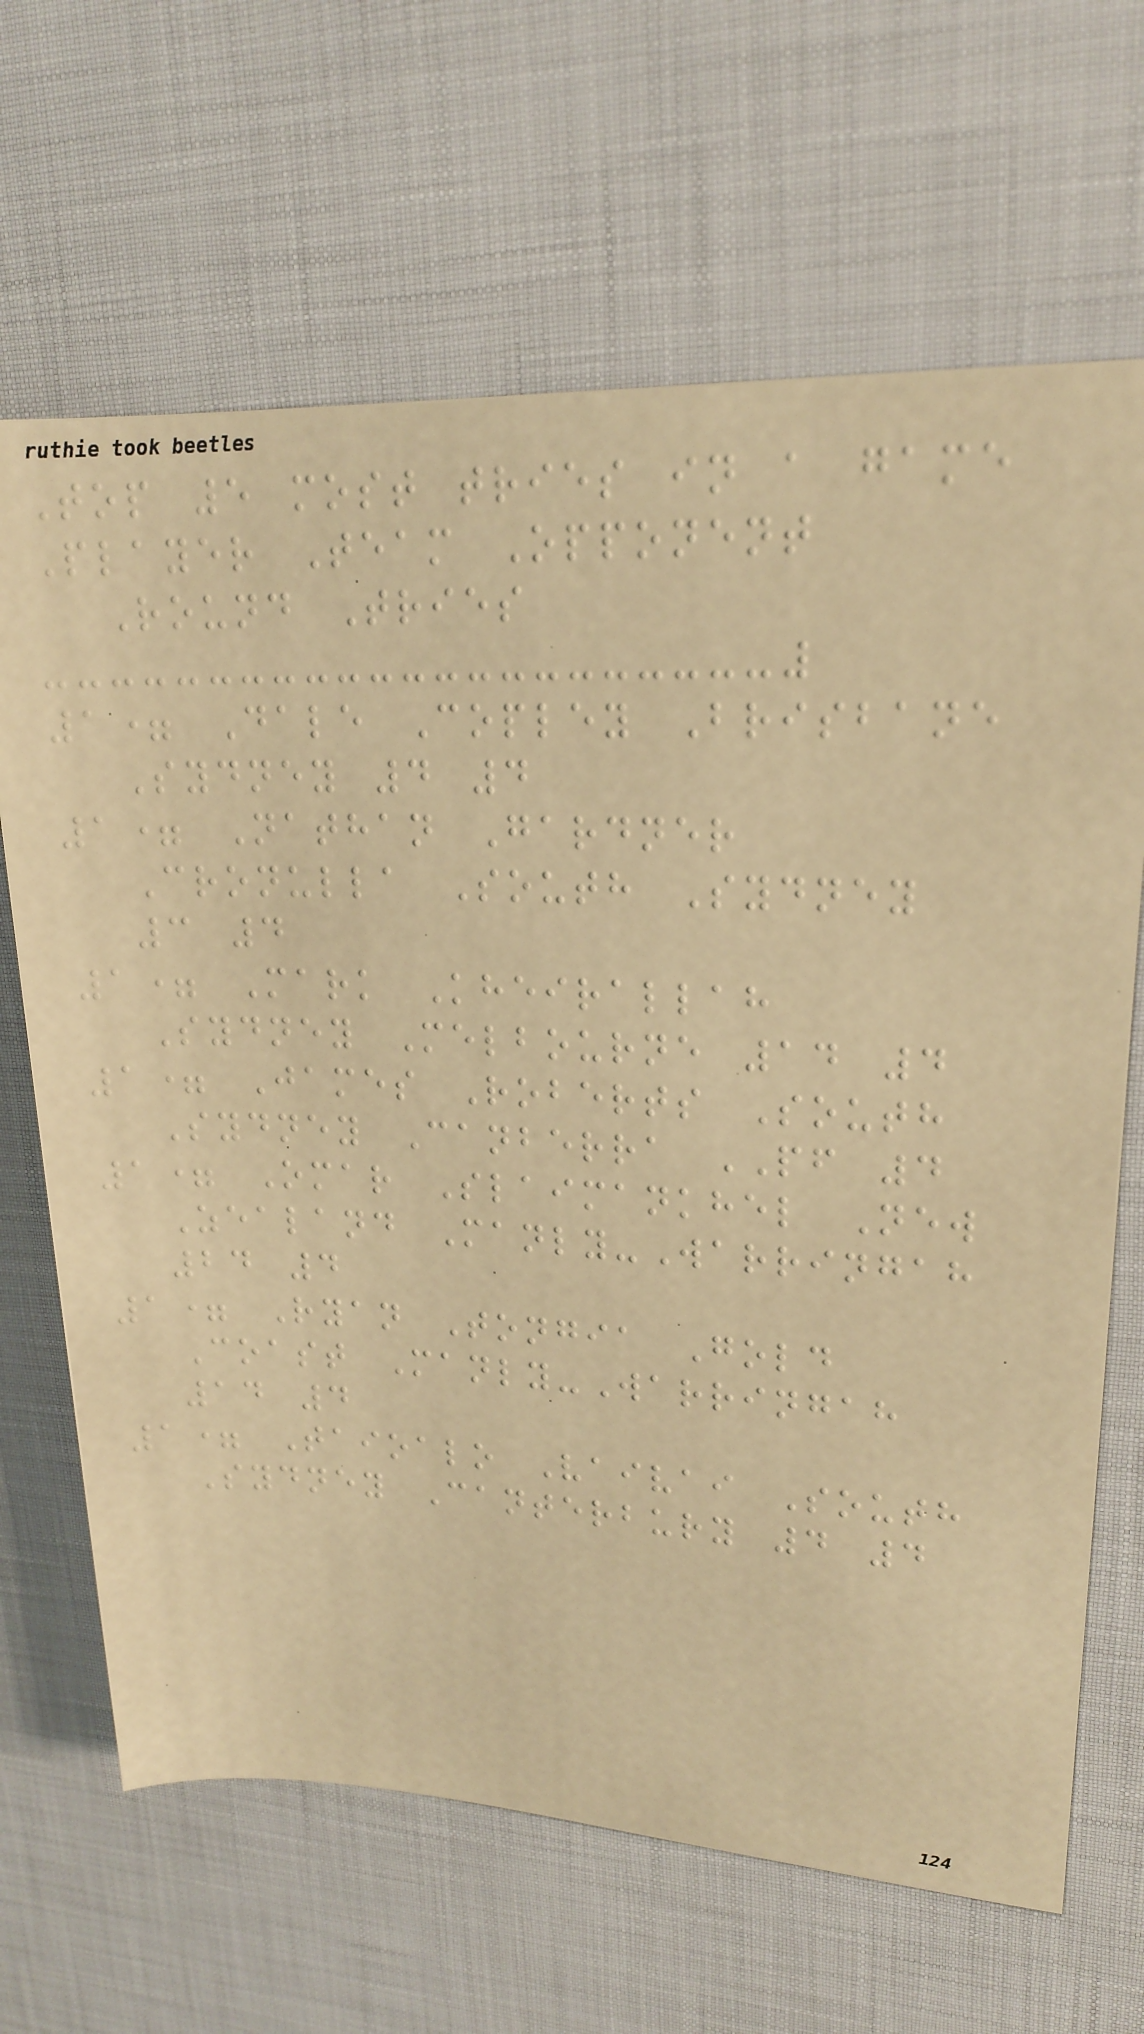Top 5 most tries in a game
Player Team Opponent
Round Tries
1= Dale Copley Brisbane
Sydney 4 4
1= Nathan Gardner
Cronulla South Sydney
3 4
1= Mark Kheirallah
Sydney Melbourne 14 4
1= James Roberts South
Sydney Canberra PF 4
1= Omar Slaimankhel New
Zealand Manly-Warringah
24 4
1= Ryan Tongia Gold
Coast Manly-Warringah
14 4
1= Taioalo Vaivai South
Sydney Canterbury 4 4
